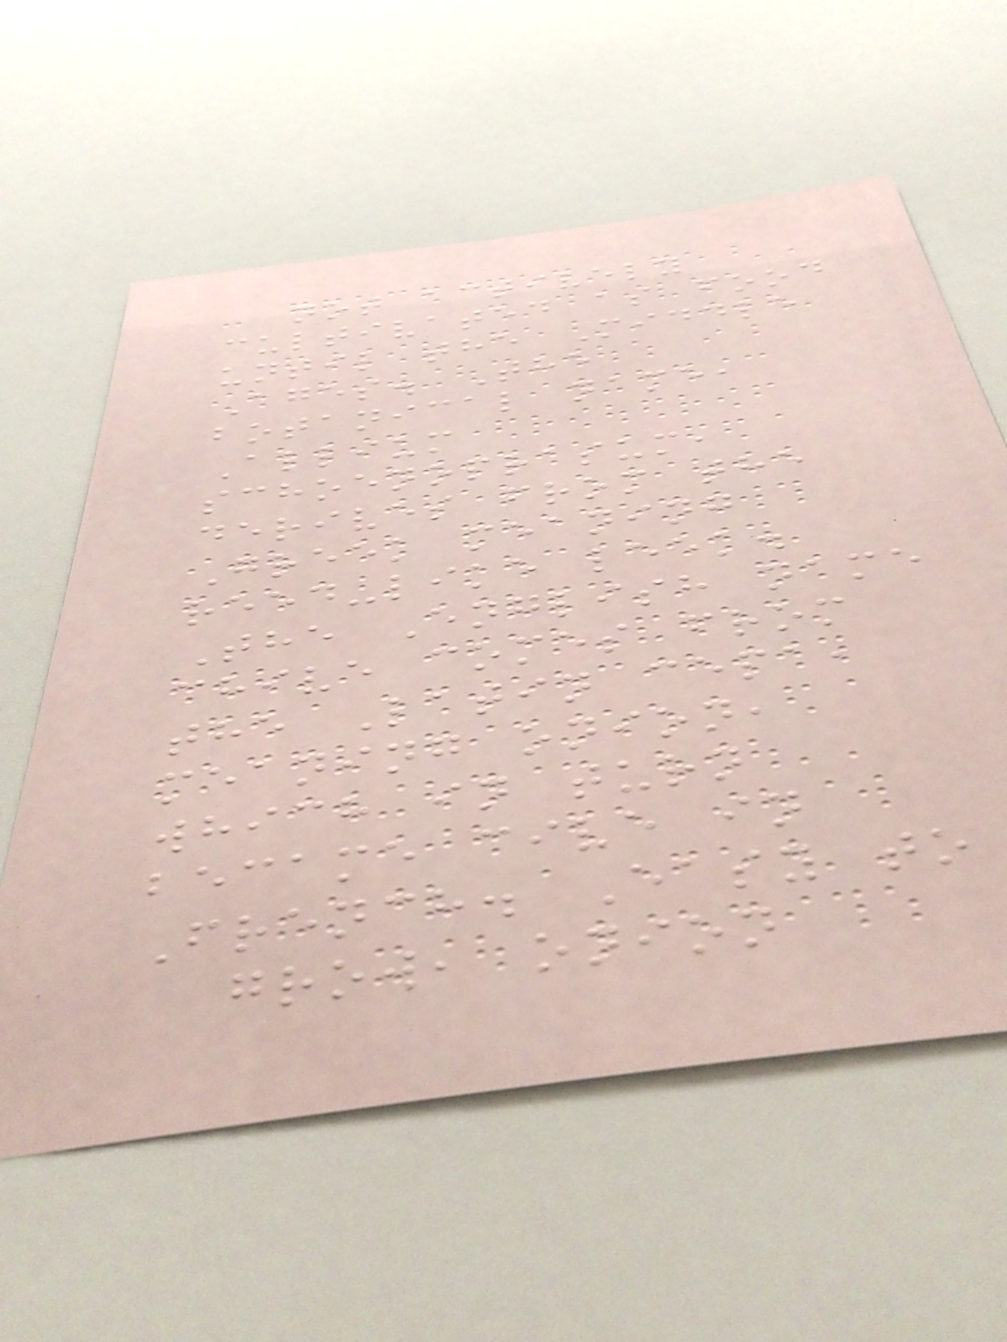not actively
cultivated as food
until the Middle
Ages. The
botanical name,
Allium
schoenoprasum,
derives from the
Greek meaning
reed-like leek.
The English name
chive comes from
the Latin cepa,
meaning onion,
which in turn
became cive in
French. Easy to
grow, onion
